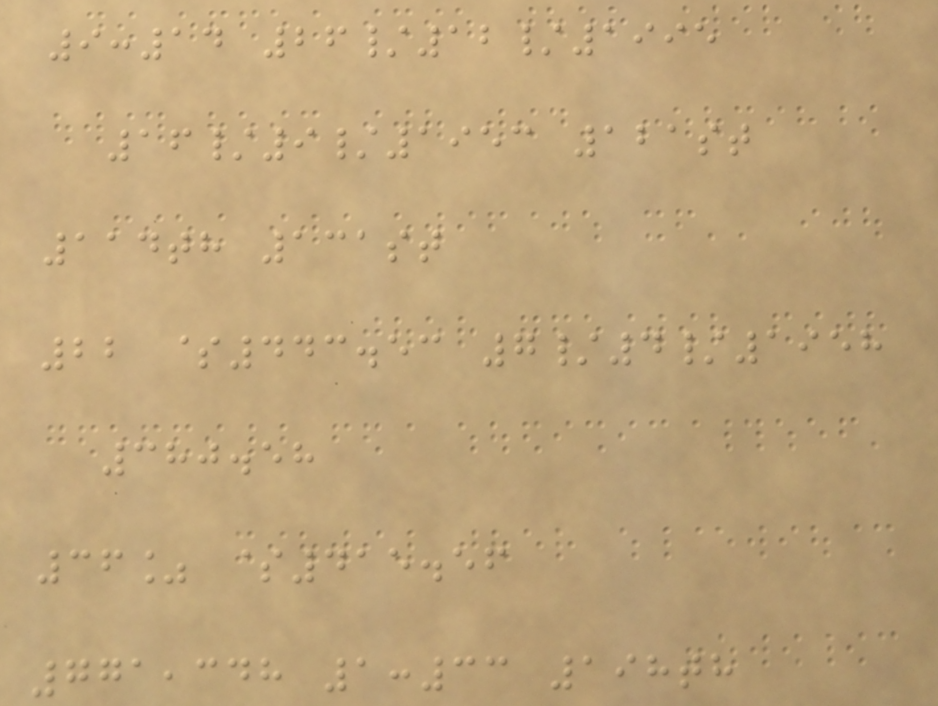9:14 26/12/1995
16/9/1953 121st
114th 131st
22 $443.53 7/4/1958
380.58
36% $415.56
771,348 1:33 198th
